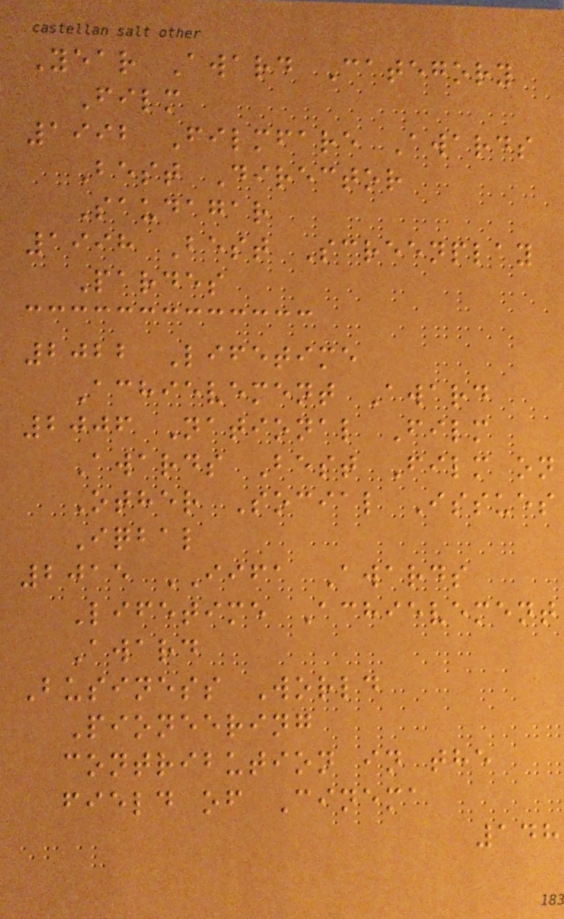Year Award Category
Film
1992 Filmfare Awards
Best Director
Saudagar
1998 Best Screenplay
Pardes
2022 Lifetime
Achievement Award
2006 National Film
Awards Best Film on
Other Social Issues
Iqbal
2015 IIFA Awards
Lifetime Achievement
Award
Business World
Pioneering
contribution in the
field of Cinema
148
